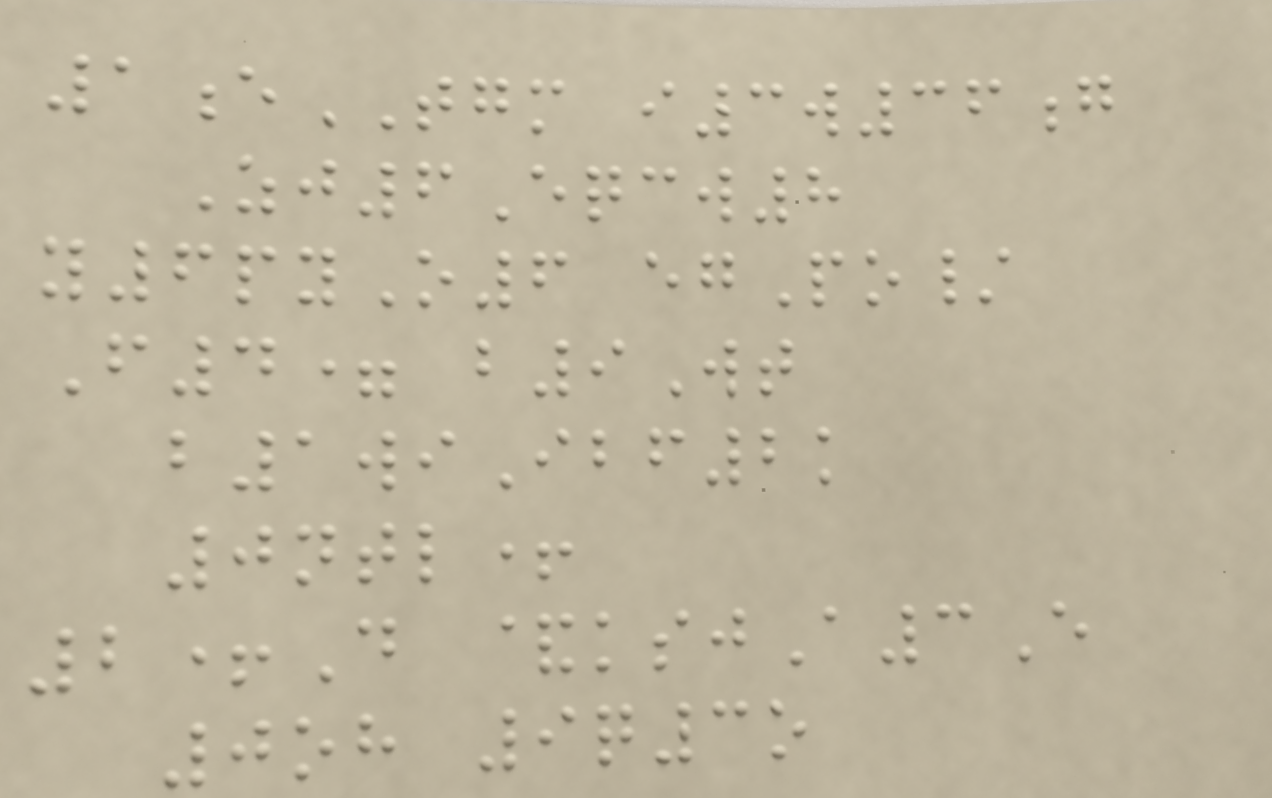1eTGM i3w36g
Zj6Eqcw8
y6pyO6 egPo/
F4= b9Wt
b1wiIbf2k
0ntl+
2+D &ksjA3E
0oh 9q3o
